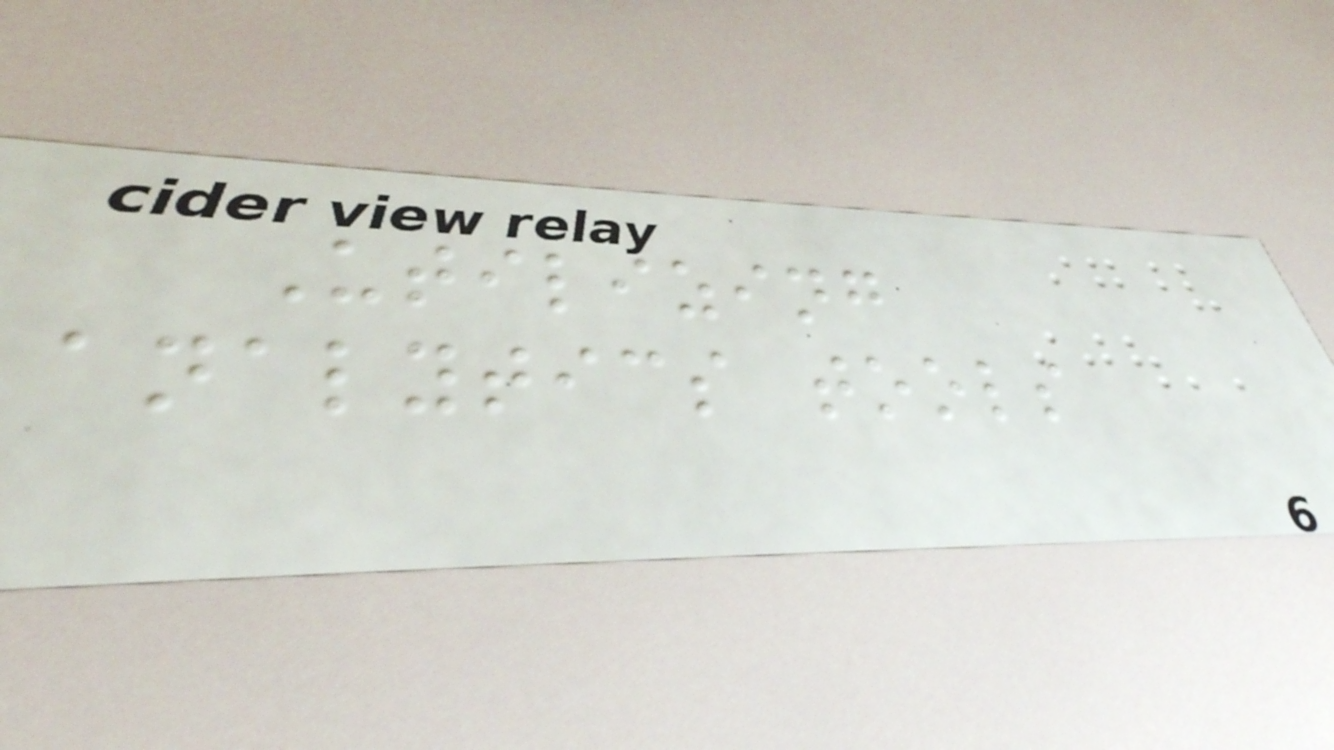Utilizing
analytics tools
